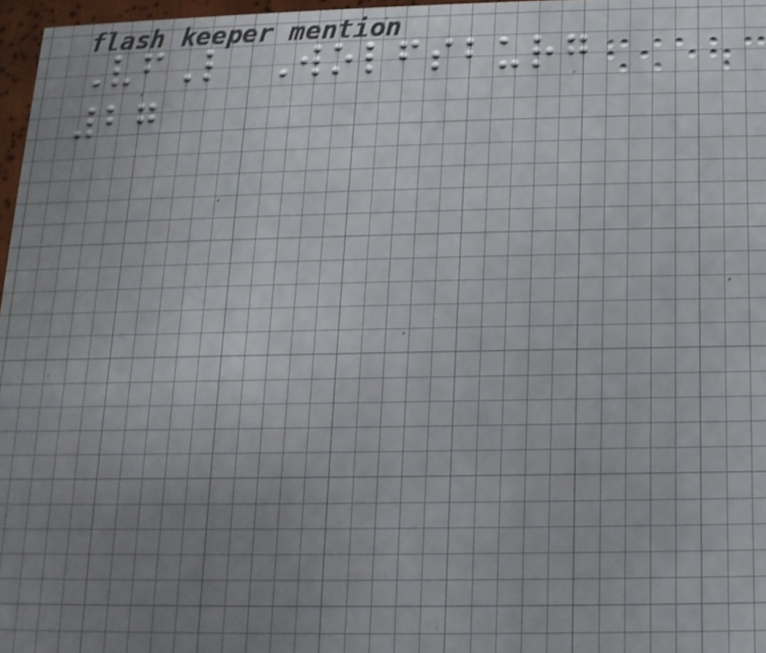VfL Wolfsburg
27
